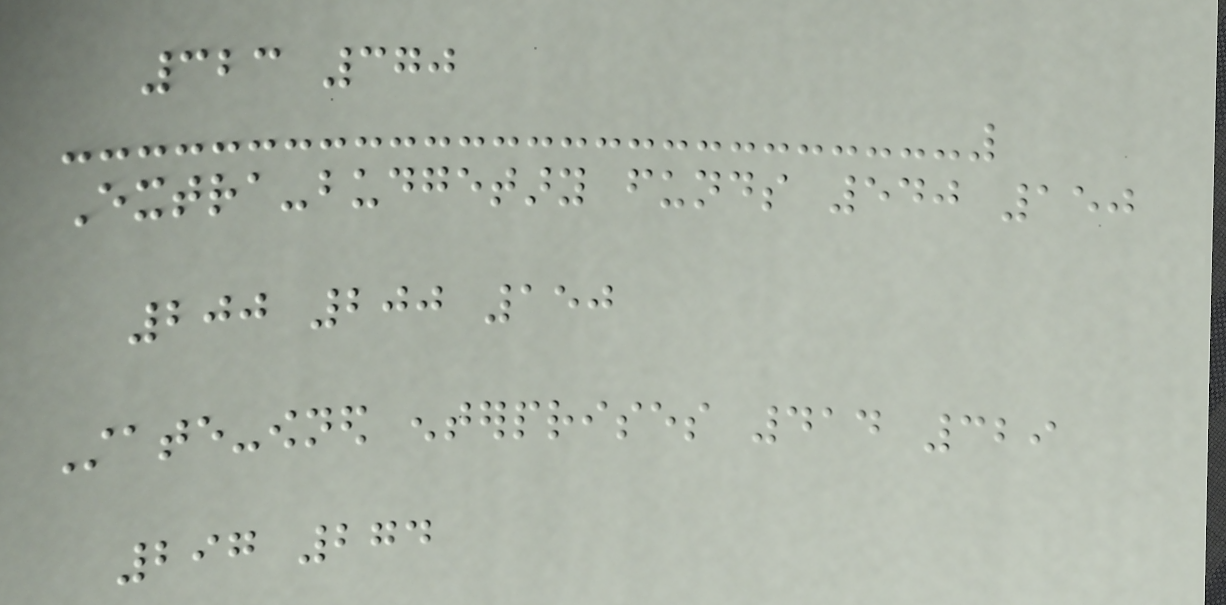323 370
Extra-budgetary funds 540 150
200 200 150
State-owned enterprises 414 329
297 274
